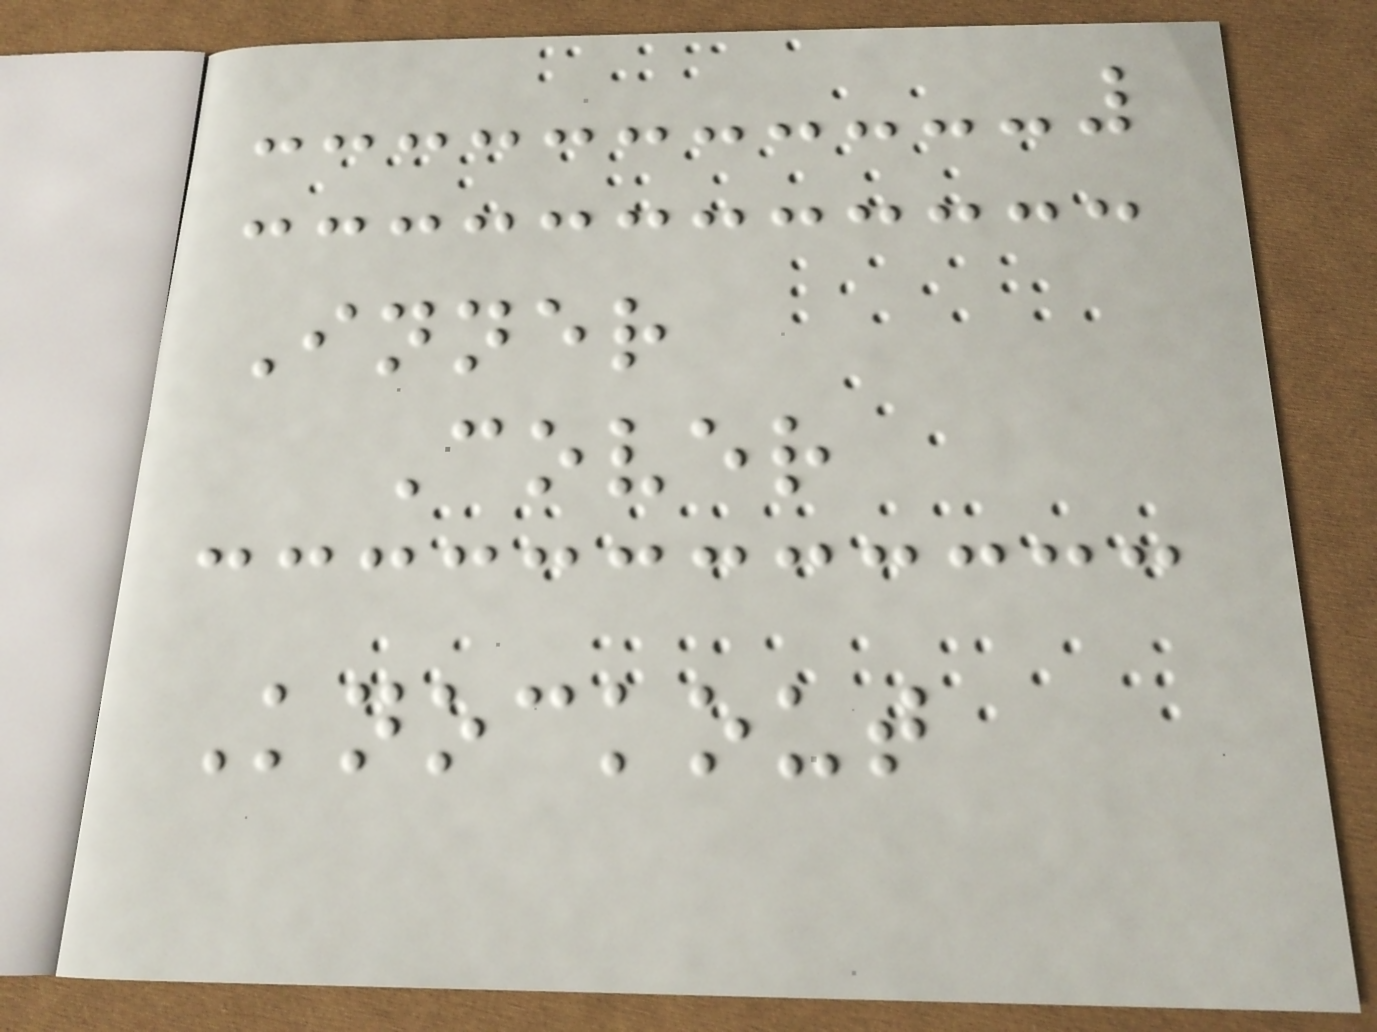Inner
Cover
Knockout
